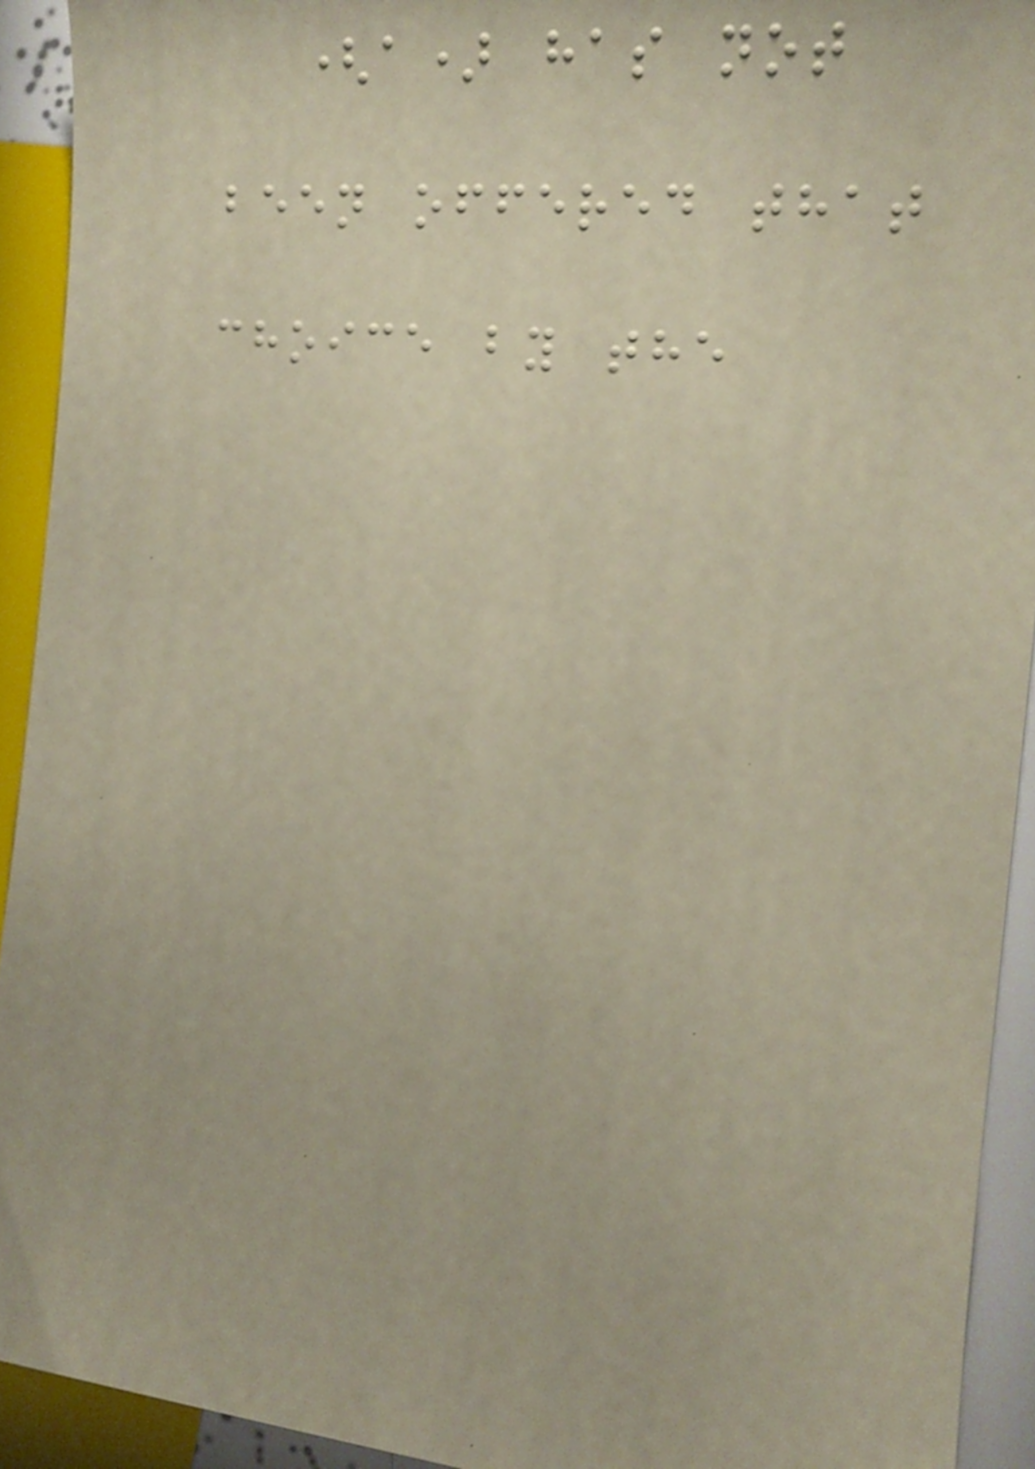(a) has not
been offered that
choice by the
